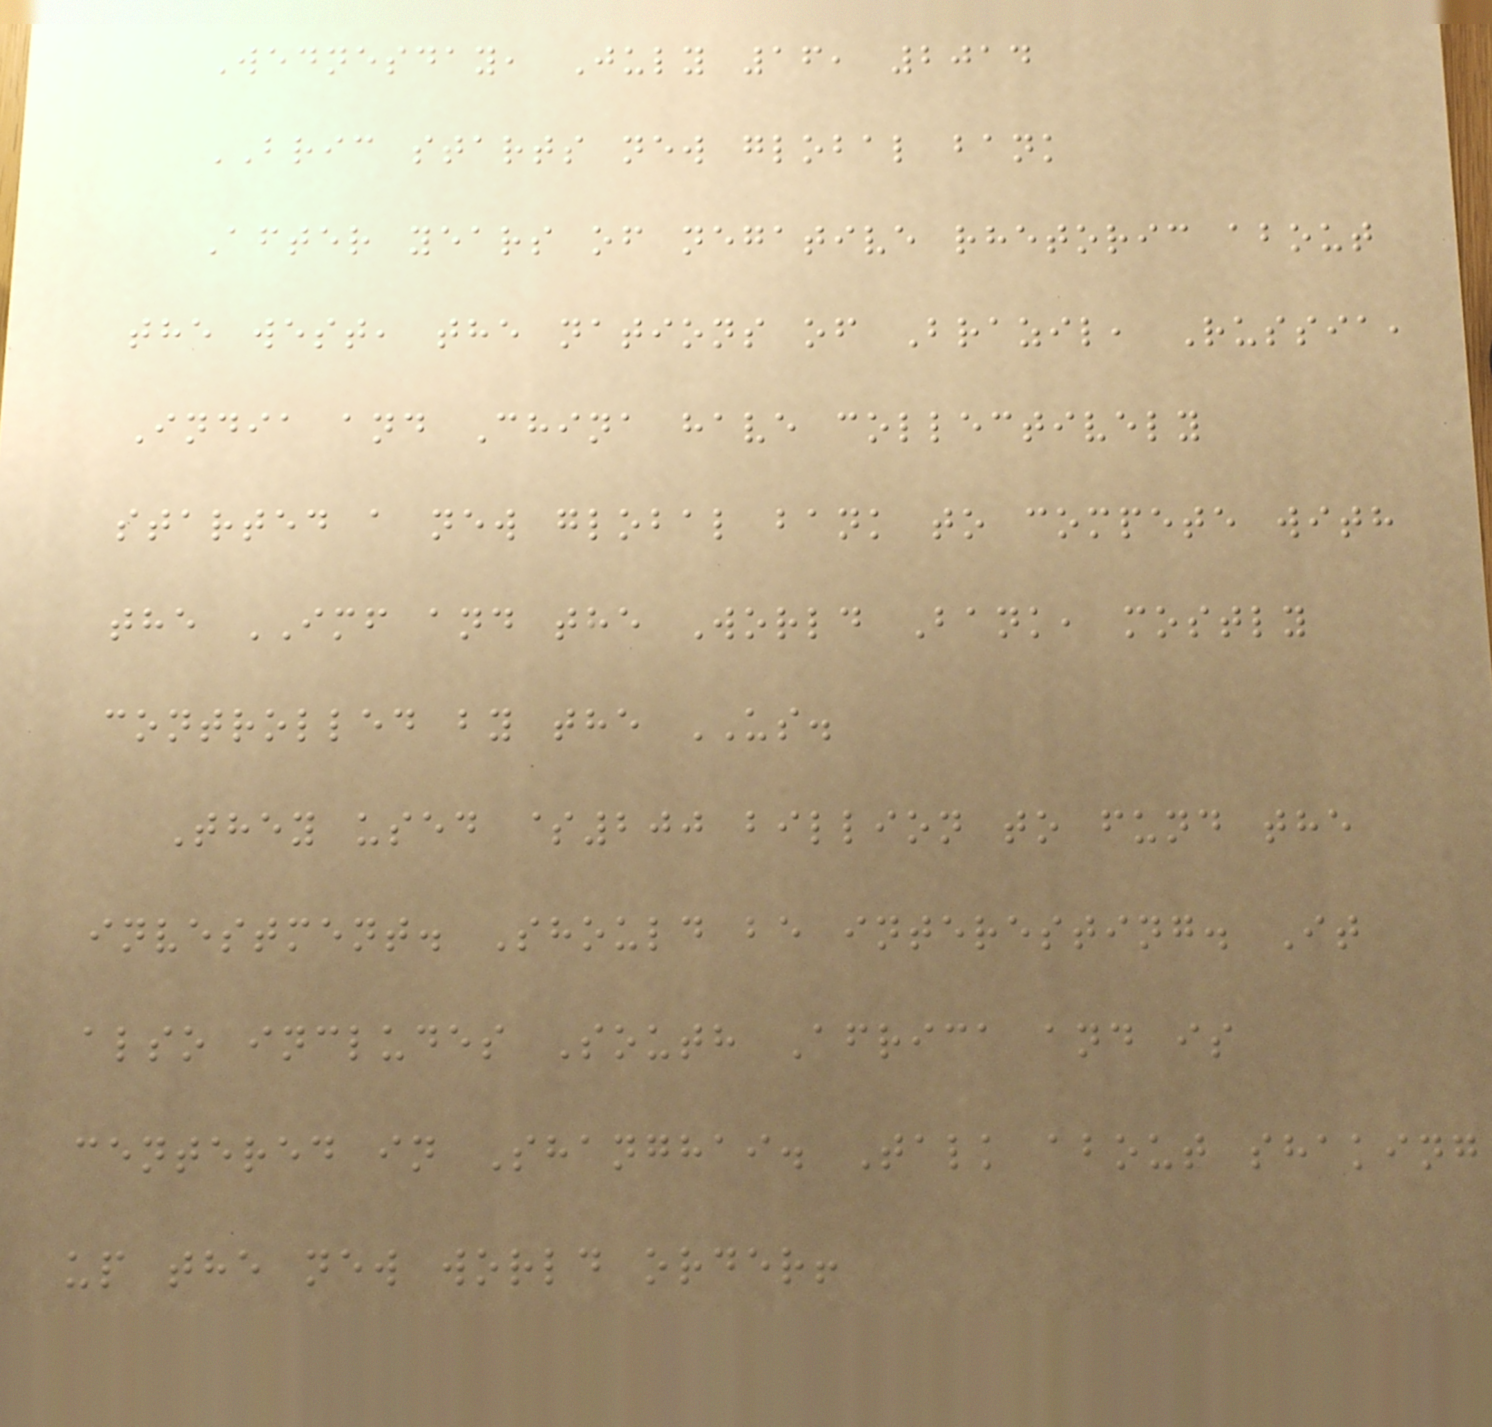Wednesday, July 16, 2014
BRIC starts new global bank
After years of negative rhetoric about
the west, the nations of Brazil, Russia,
India and China have collectively
started a new global bank to compete with
the IMF and the World Bank, mostly
controlled by the US.
They used $200 billion to fund the
investment. Should be interesting. It
also includes South Africa and is
centered in Shanghai. Talk about shaking
up the new world order!
